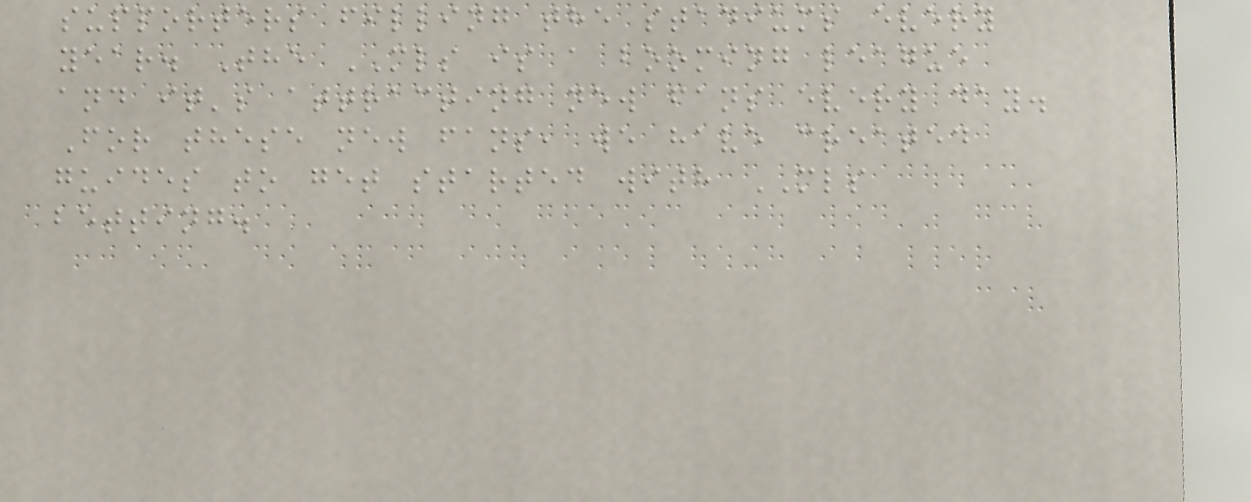supporters filling the stadiums every
year. The MLS is a booming league
and it's attracting new fans every day.
For these new fans, we have created
guides to get started with MLS
betting.
